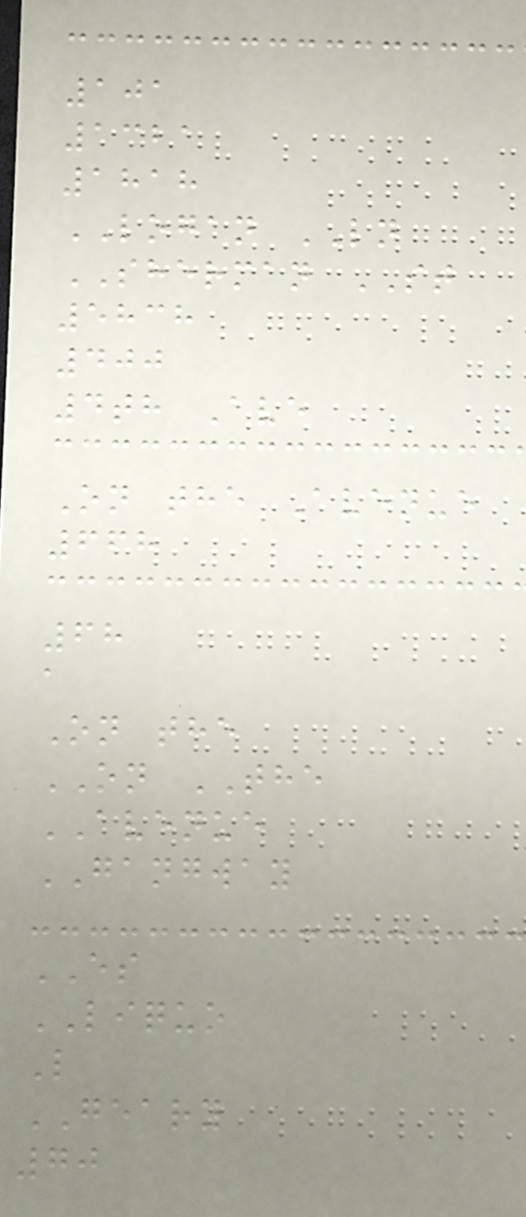101
1321
1818
LOGAN LN
SHERMAN ST
5838
400
4th Ave
On the Avenue
668
68
a
On the
ON THE
AVENUE
GANGWAY
ES
LIQUO
L
GEARY
70
